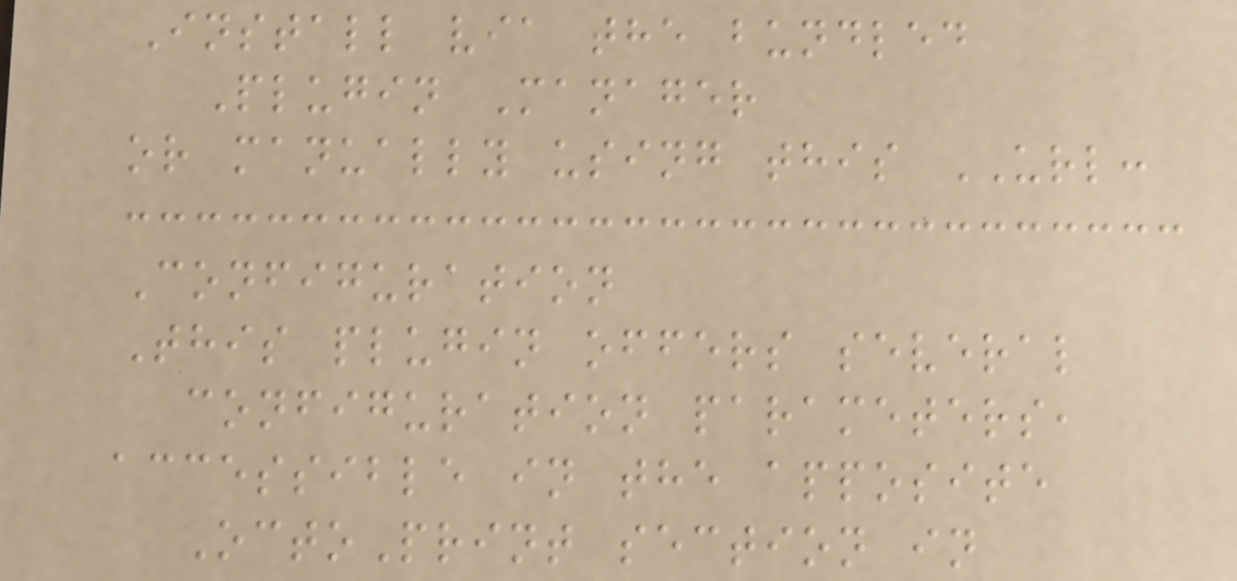Install via the bundled
Plugin Manager
or manually using this URL:
Configuration
This plugin offers several
configuration parameters,
accessible in the apposite
OctoPrint section in
